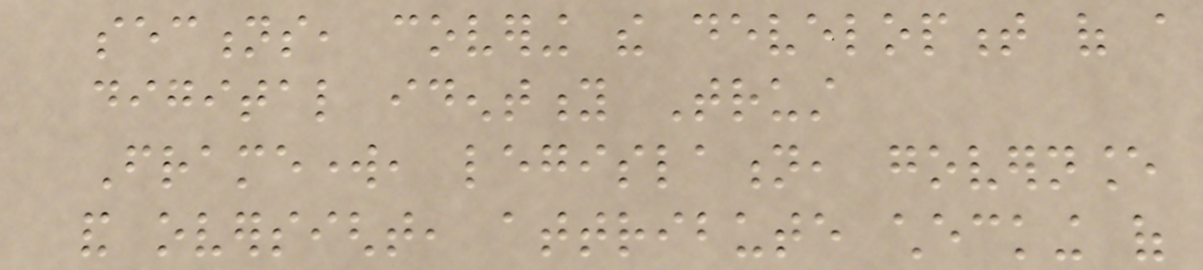sections, covering the development of a
digital identity Trust
Framework, legislation, governance
and oversight, attribute checking of
